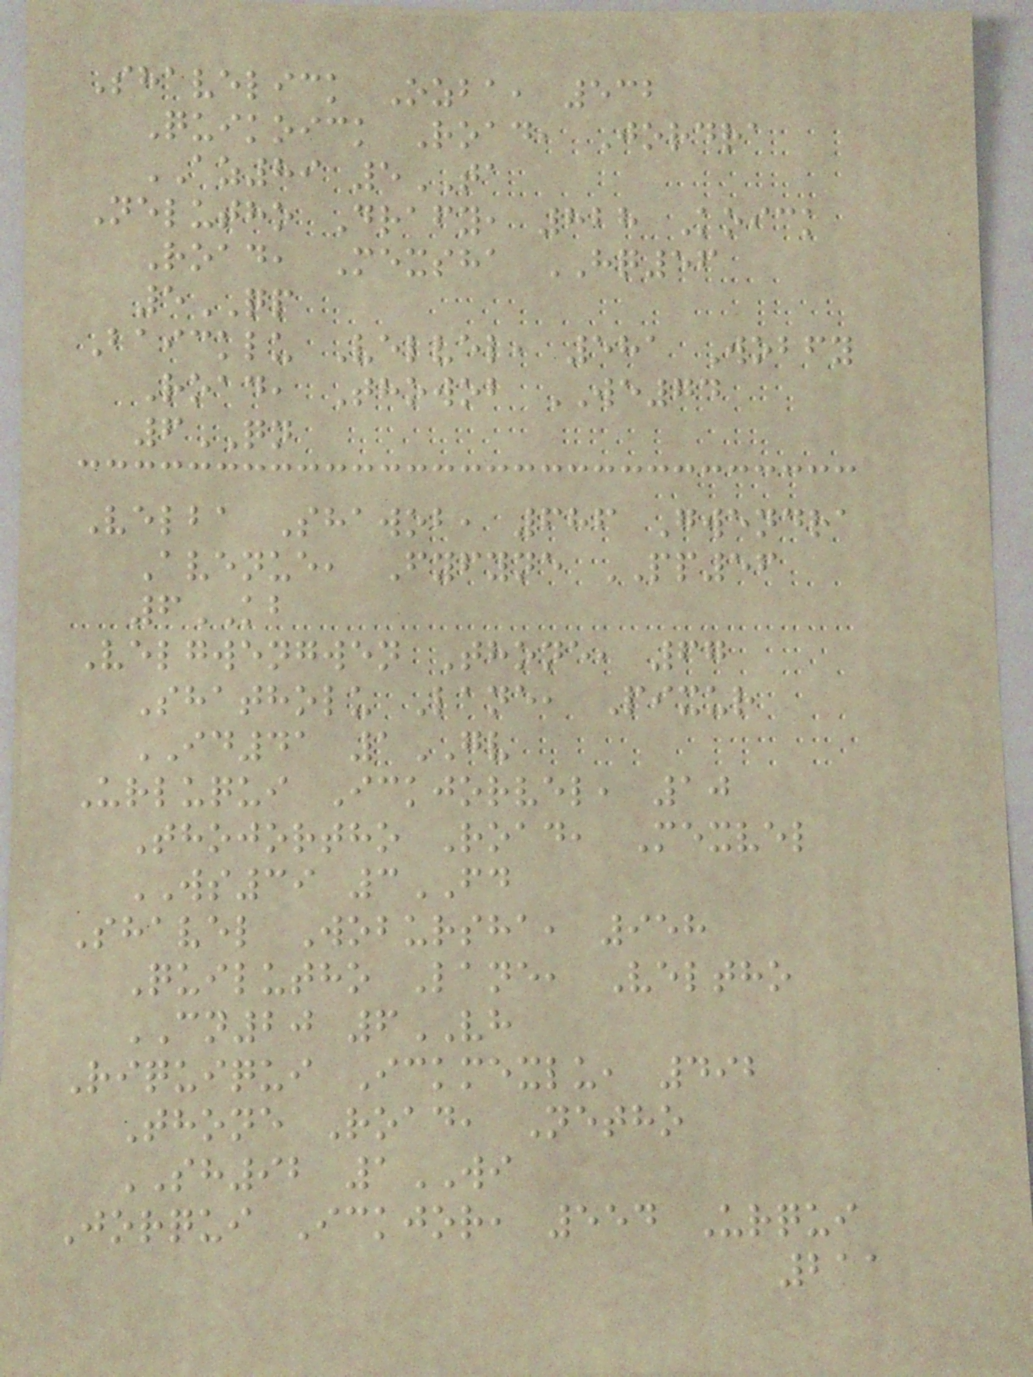Shavelick Ozba, 532
Quikoick Road, Jordra
AZ89 5TA
Nelutho Drafy, 828 Koick
Road, Mexsha HQ56
5QP
Baicklu Velvel, 581 Wobfy
Road, Thowob WE74
6QN
Velba Shawob, 686 Gwendra
Avenue, Fyfyne PP56
6KB
Velgwengwen Thone, 67
Shatholu Lane, Pixur
ID41 1GV
Urluqui Ickjorvel, 10
Thojortho Road, Mexvel
WS39 3FD
Shavel Wobursha, 958
Quilutho Lane, Veltho
CN20 6VH
Riquiqui Ickmexlu, 492
Thone Road, Netho
SH92 1WI
Jorqui Ickjor, 554 Urqui
211
